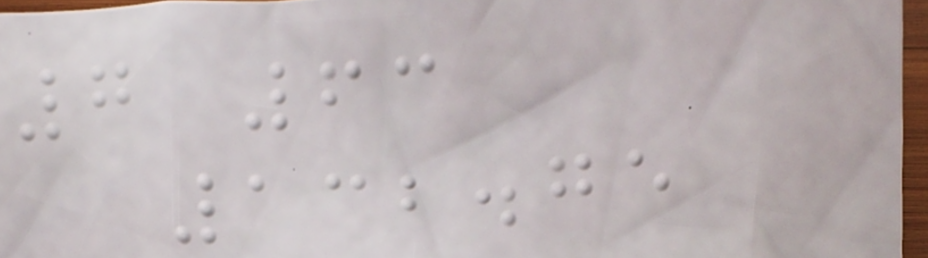7 63
132.75
